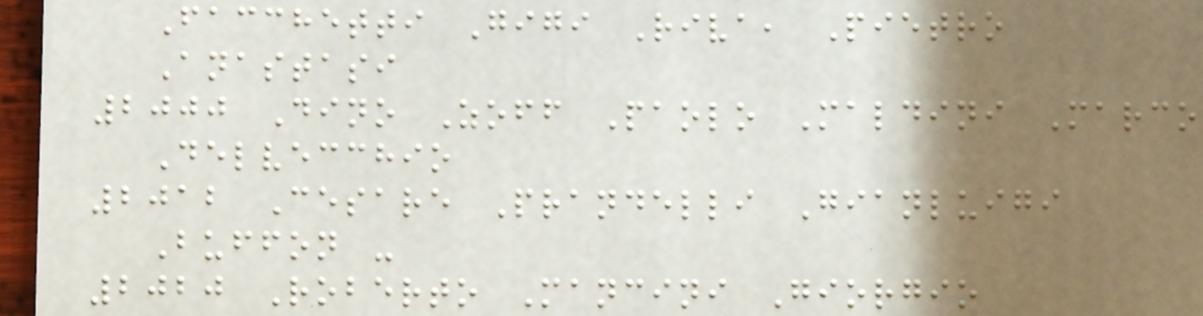Facchetti Gigi Riva, Pietro
Anastasi
2000 Dino Zoff Paolo Maldini Marco
Delvecchio
2012 Cesare Prandelli Gianluigi
Buffon -
2020 Roberto Mancini Giorgio
